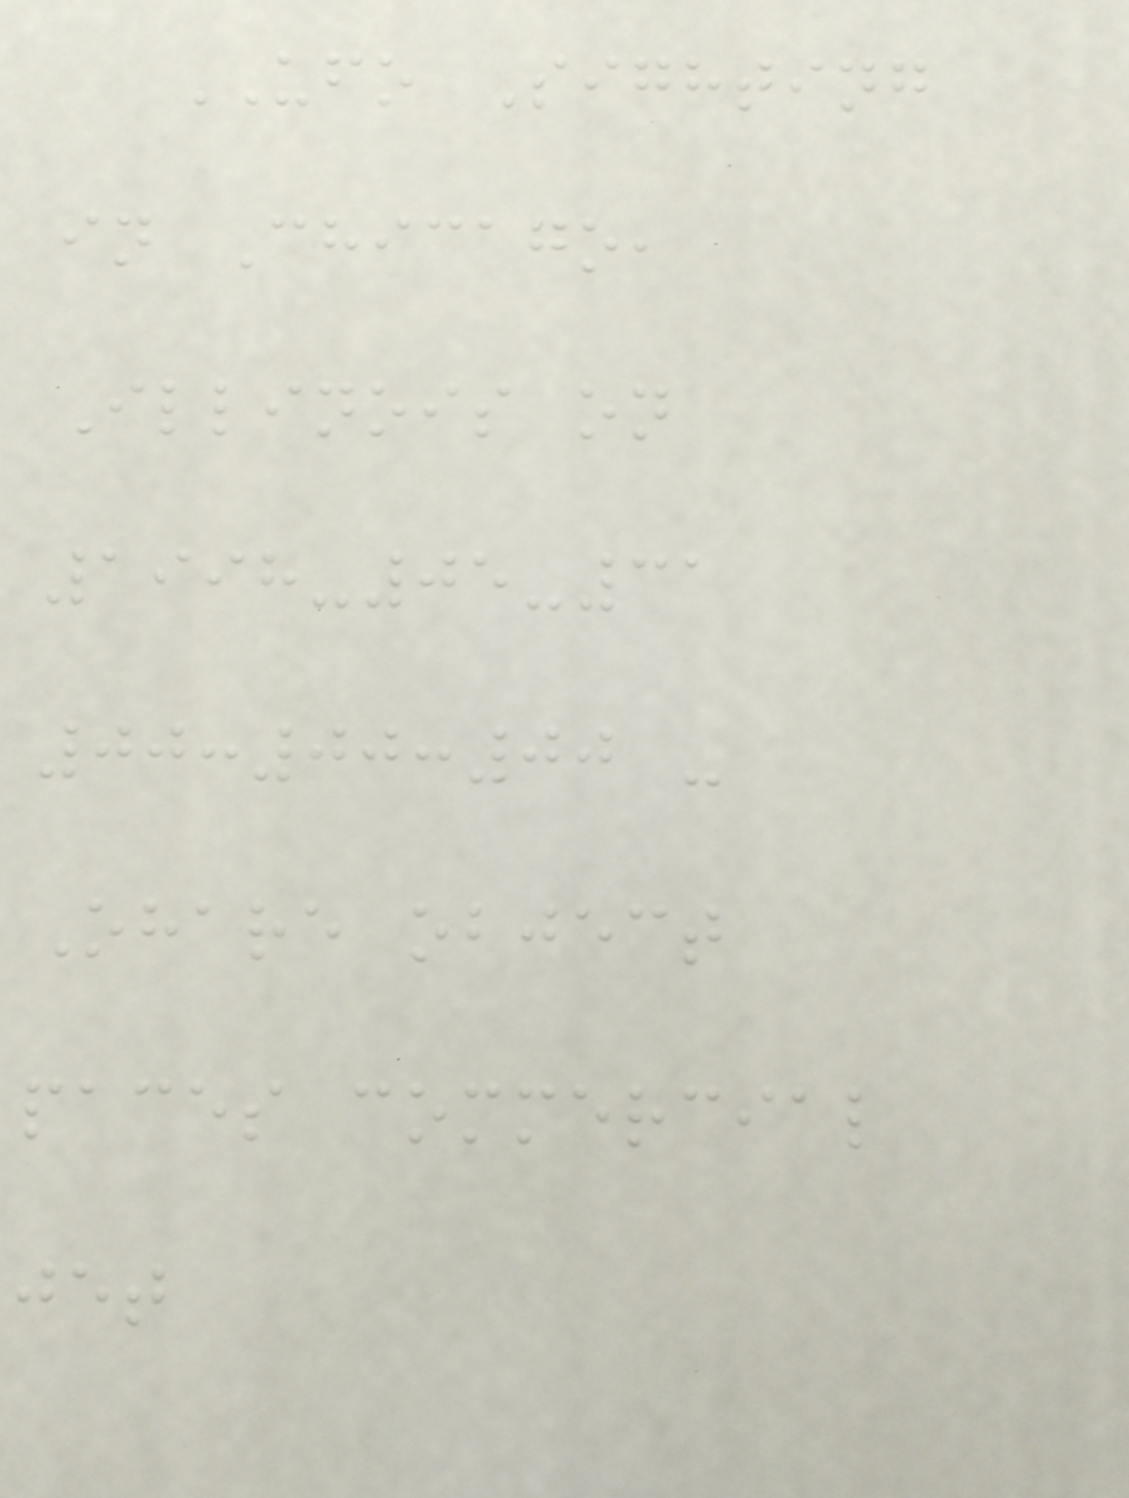UFO Sighting
in Chicago,
Illinois on
1998-05-31
00:00:00 -
Ohare object
paces commercial
jet
